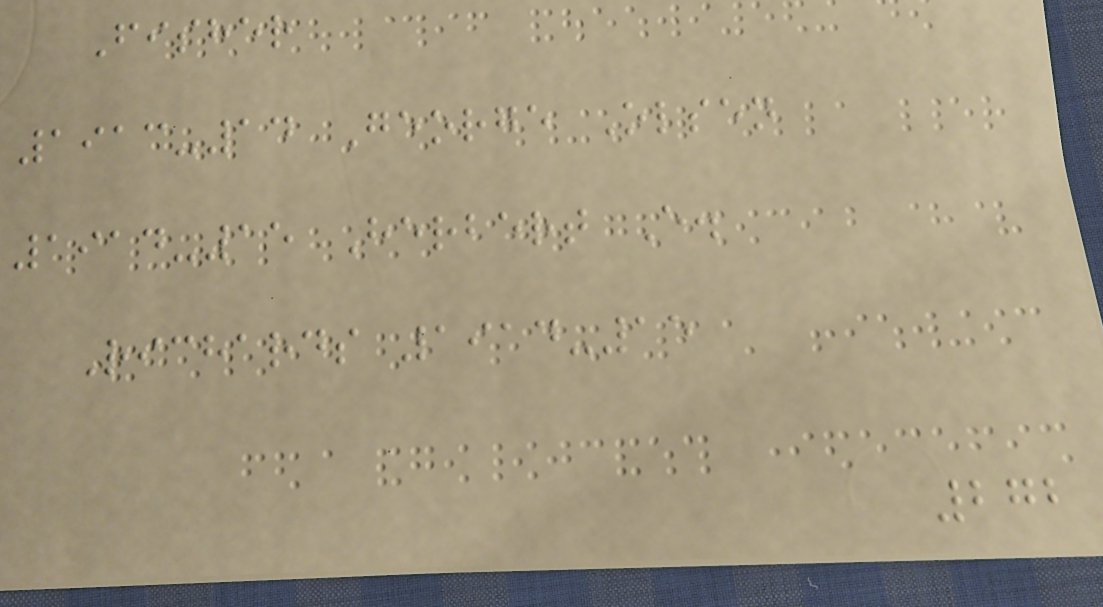Fisher
1913-14 George Olsen
1914-15 Herbert E.
Richards 1914-15
272
